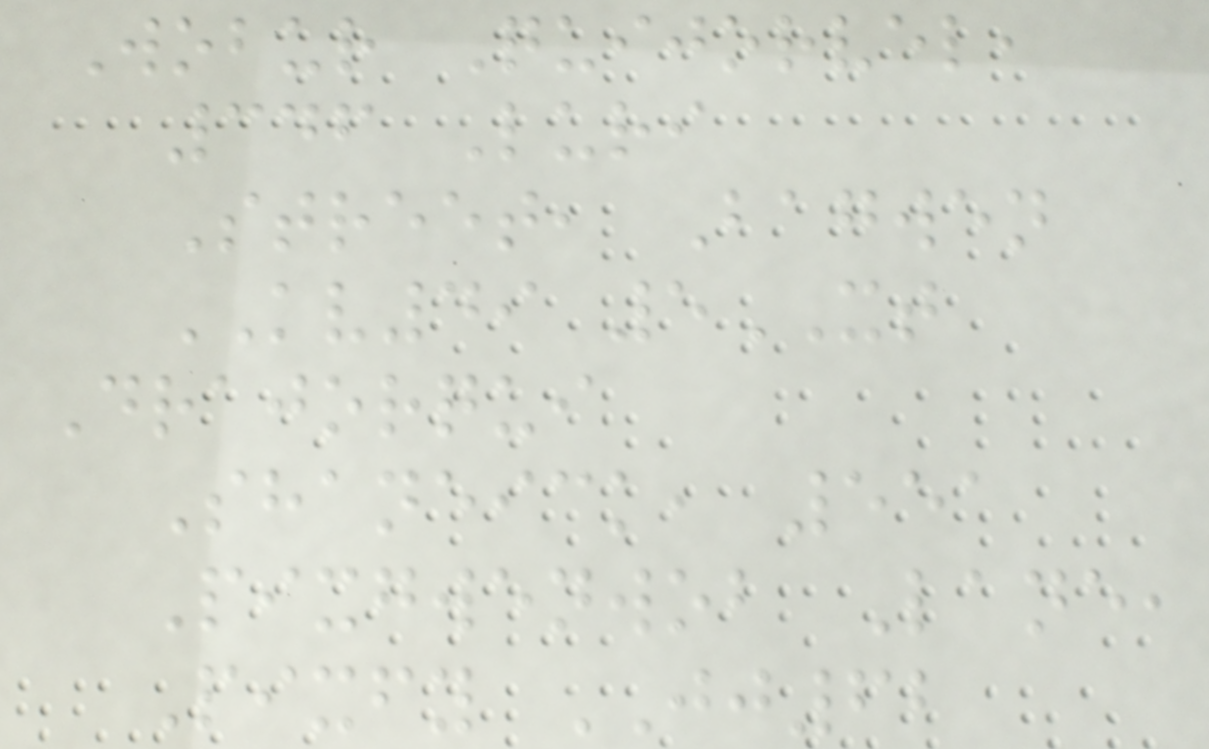Wobur Quijorvel,
346 Luri
Street, Bagwen
KV49 5XT
Drajorqui
Shaneick, 551
Pixgwenwob Lane,
Pixfy JJ62
